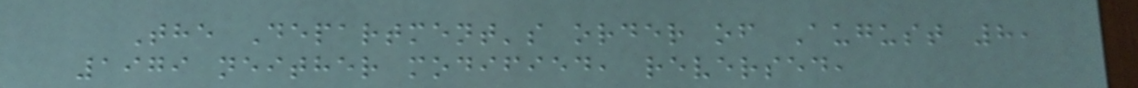The Department's order of August 8,
1979 neither modified, reversed,
